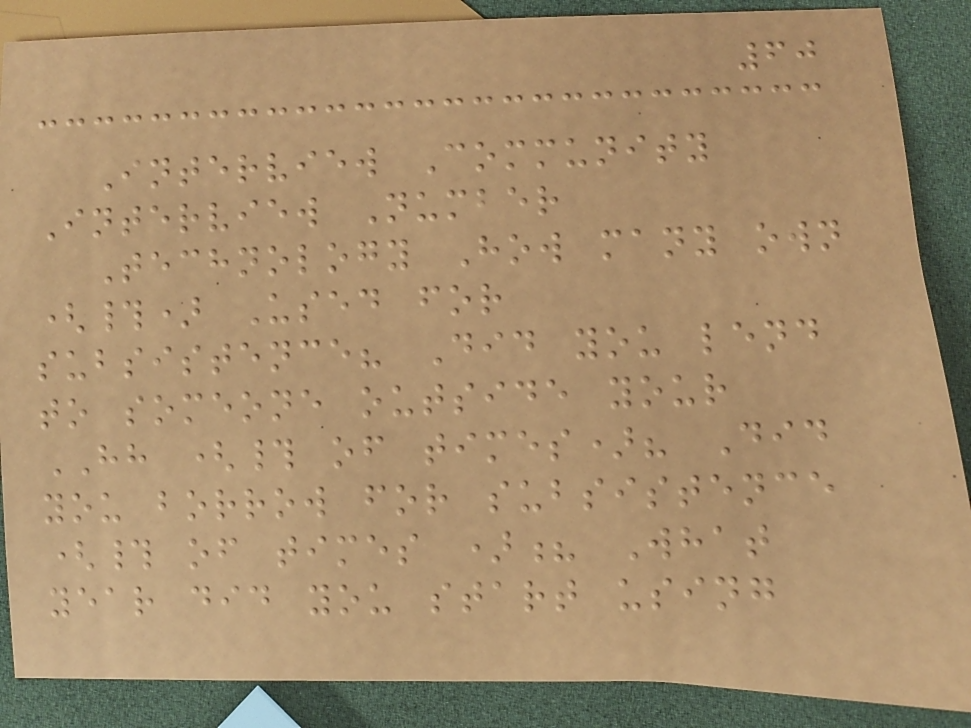60
Interview Community
Interview Number
Technology How many own
(#) Used for
subsistence? Did you lend
to someone outside your
HH (# of times)? Did
you borrow for subsistence
(# of times )? What
year did you start using
